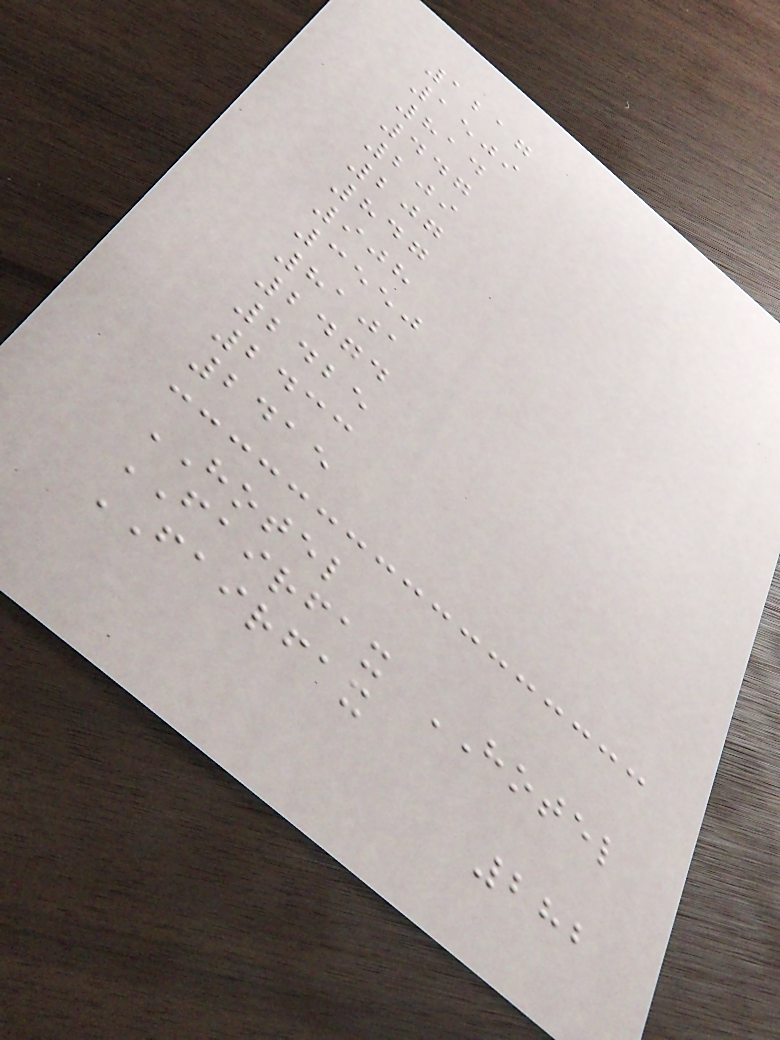1217
1509
814
447
209
207
847
908
3550
8101
2474
2425
2433
2415
HOTEL
FAIRFAX HOTEL
FAIRFAX
282
